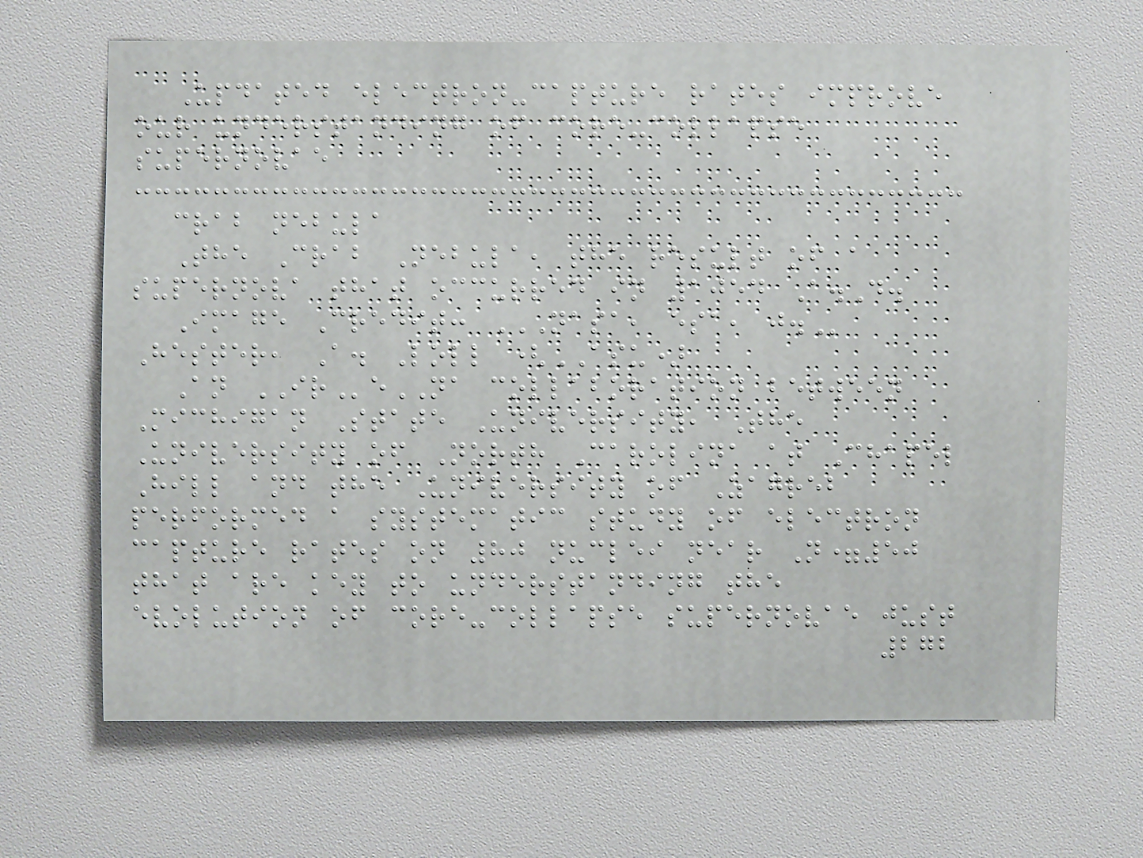Updated electron-capture rates improve
our understanding of core-collapse
supernovae
crab nebula
The Crab Nebula, the result of a
supernova that occurred in 1054 A.D.
Image Credit: NASA, ESA, J.
Hester, A. Loll (ASU)
An IReNA collaboration between
Michigan State University, The
University of North Carolina at Chapel
Hill and the University of Zagreb
performed a systematic study of electron
capture rates on 80 nuclei near N=50
that are key to understanding the
evolution of core-collapse supernovae just
272
